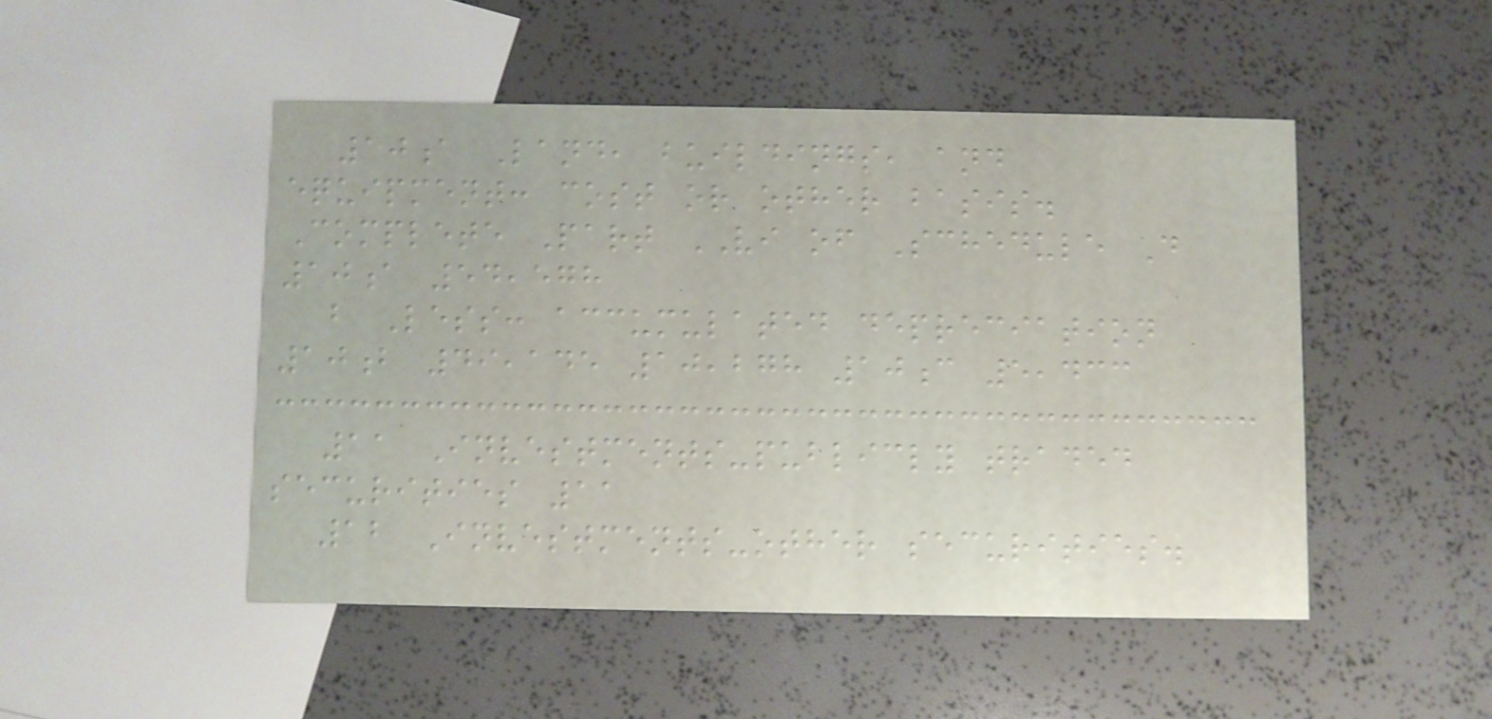10a Land, buildings, and
equipment: cost or other basis.
Complete Part VI of Schedule D
10a 54,578
b Less: accumulated depreciation
10b 49,145 10,278 10c 5,433
11 Investments-publicly traded
securities 11
12 Investments-other securities.
